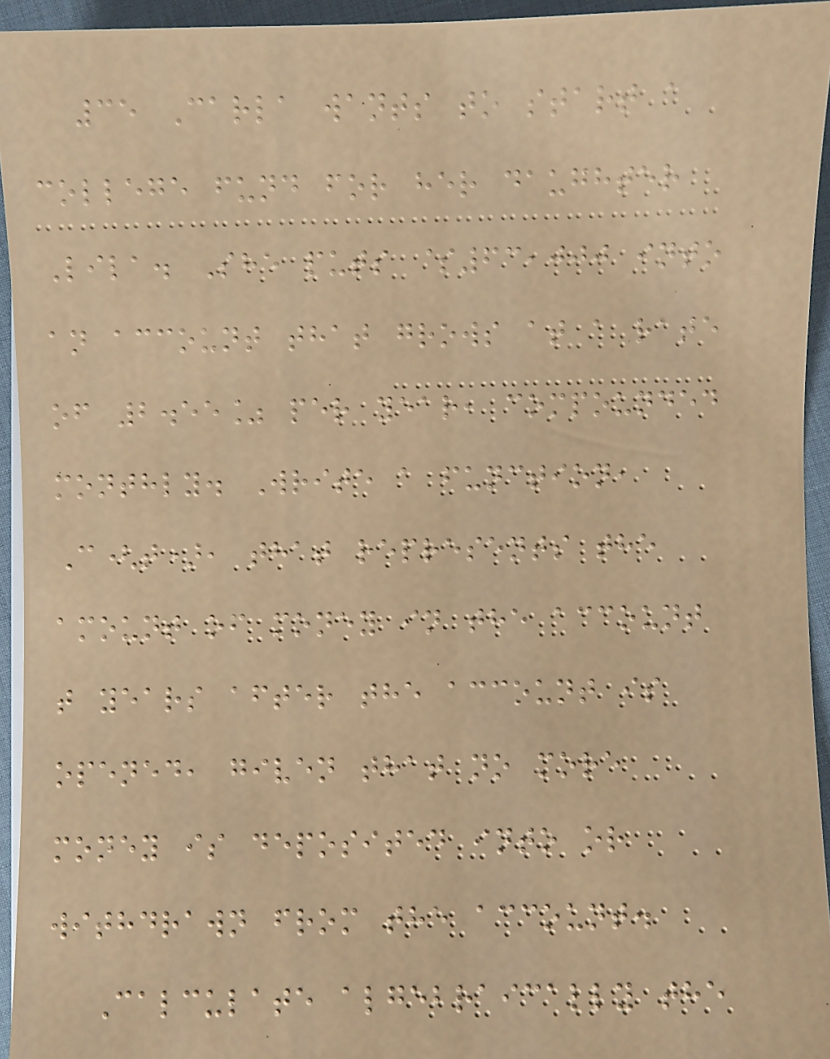35 Carla wants to start a
college fund for her daughter
Lila. She puts $63,000 into
an account that grows at a rate
of 2.55% per year, compounded
monthly. Write a function,
C(t), that represents the
amount of money in the account
t years after the account is
opened, given that no more
money is deposited into or
withdrawn from the account.
Calculate algebraically the
